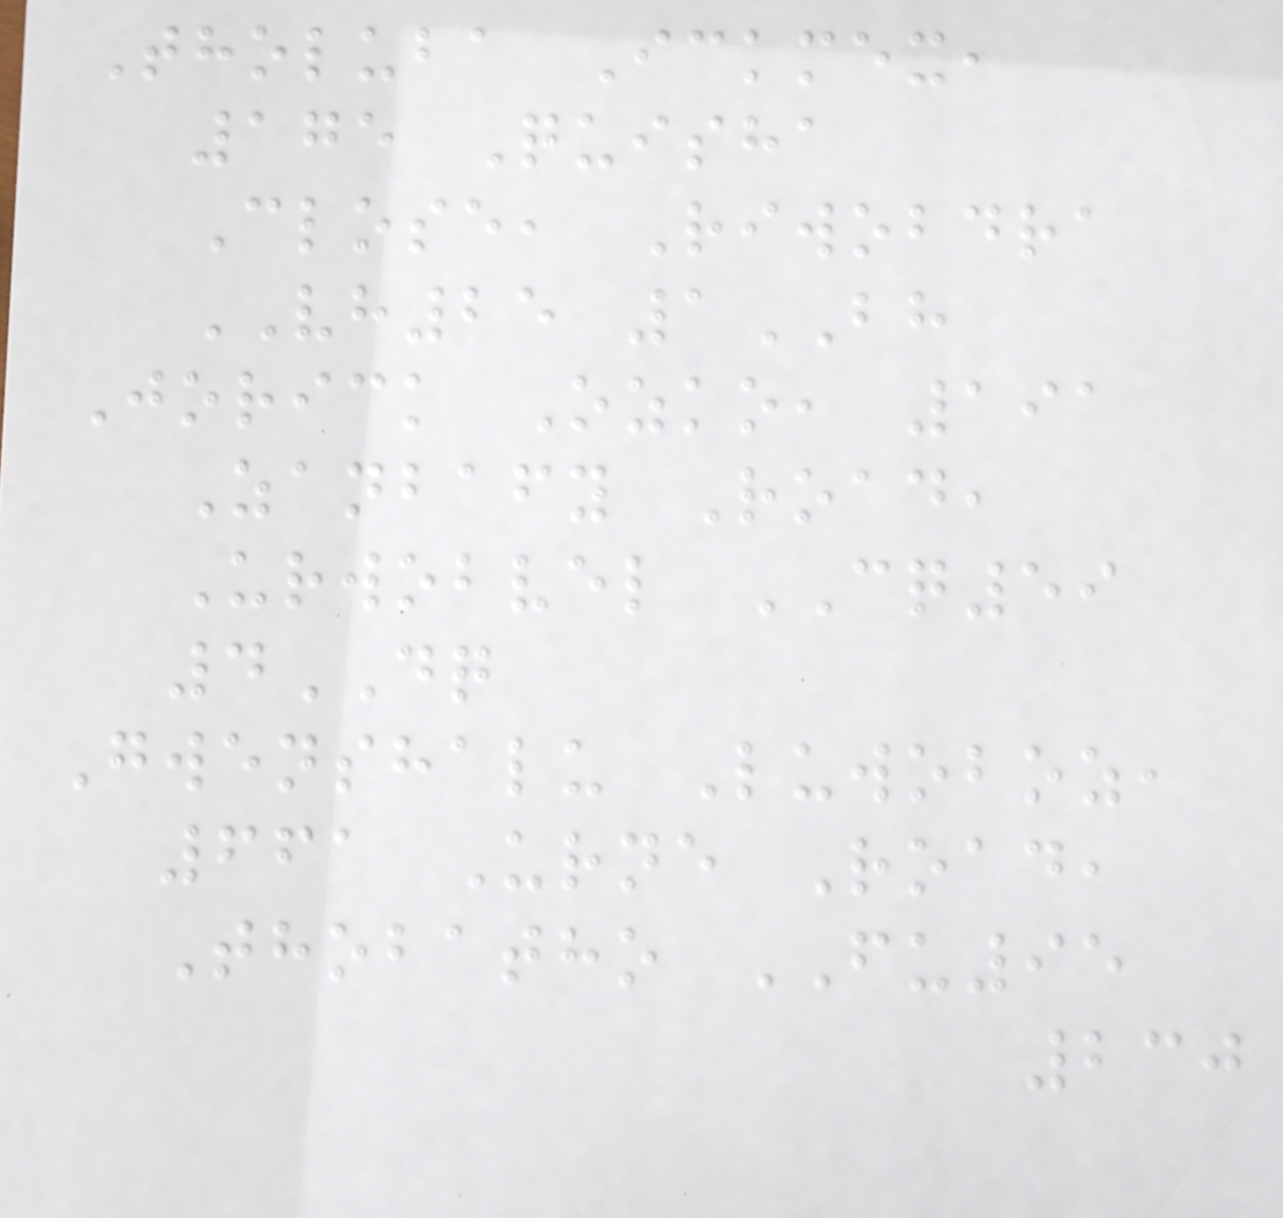Tholuba Ickmex,
175 Quisha
Close, Riwobdra
VH25 1BH
Jorick Ozko, 191
Zanbafy Road,
Urwobvel CQ59
4DQ
Gwenshalu Luwoboz,
661 Urne Road,
Thobatho FU95
230
